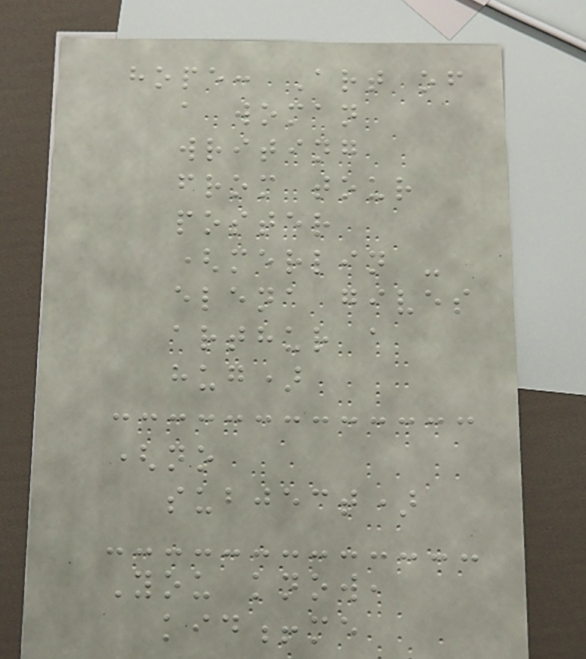hope: Art of
a woman
writing
from tour
poster
(merlin -
elena gives
arthur a
hug)
(no
subject)
You know,
kid!me
